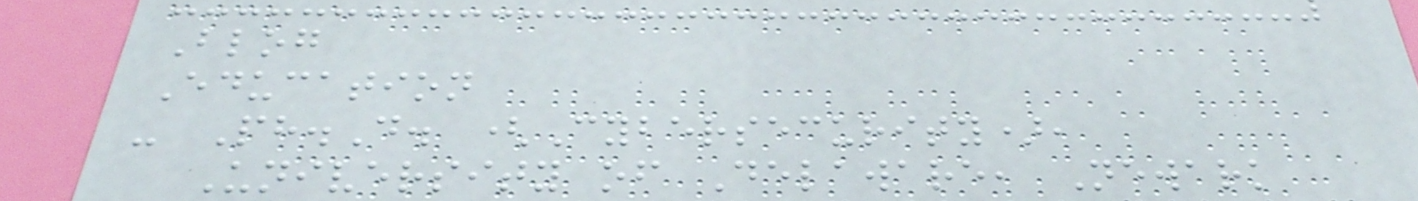Blog
Education
- Ph.D. (Cybersecurity),
University of Delaware, Newark
